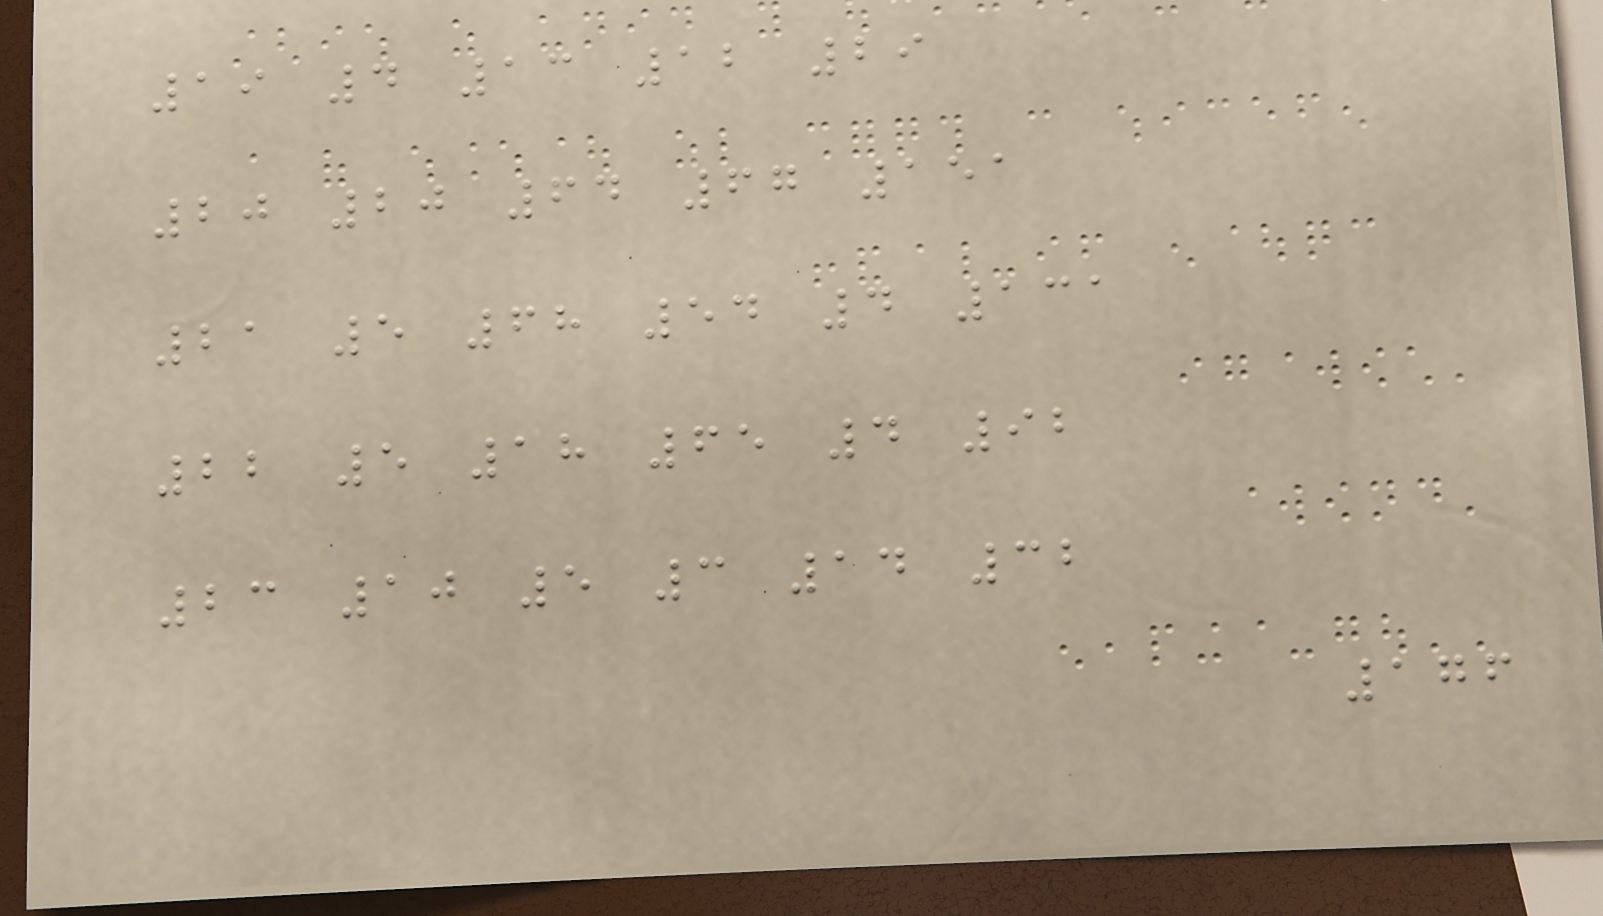19 4 13 12 29
20 20 64 67 151
21 5 68 54 4 131
22 5 18 65 4 92
23 10 5 3 14 32
176
